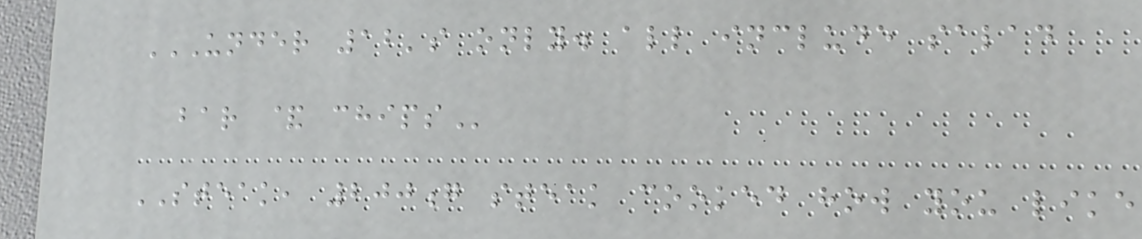UNDER 12'S ONLY. ALL INCLUDE SALAD
BAR & CHIPS
STEAK, 200g steak cooked how you like
